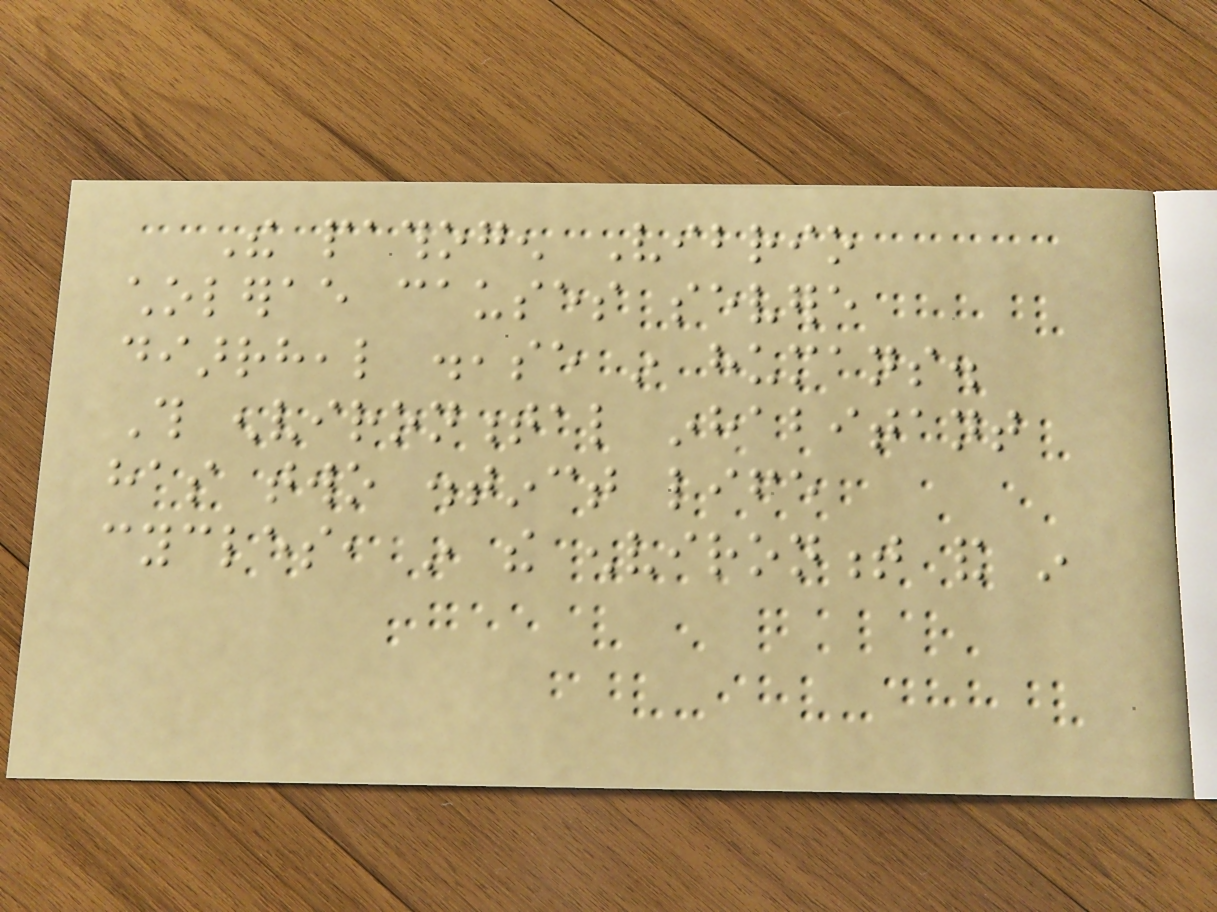The pathogen Vibrio
cholerae causes severe
diarrheal disease in humans.
This environmental inhabitant
has two distinct life
cycles, in the environment and in
